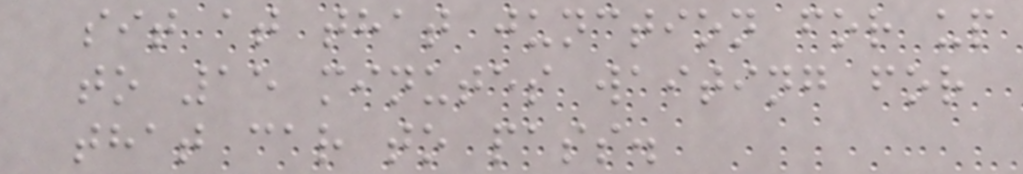sit at that junction for up
to 15 minutes waiting for
that car to pass.
